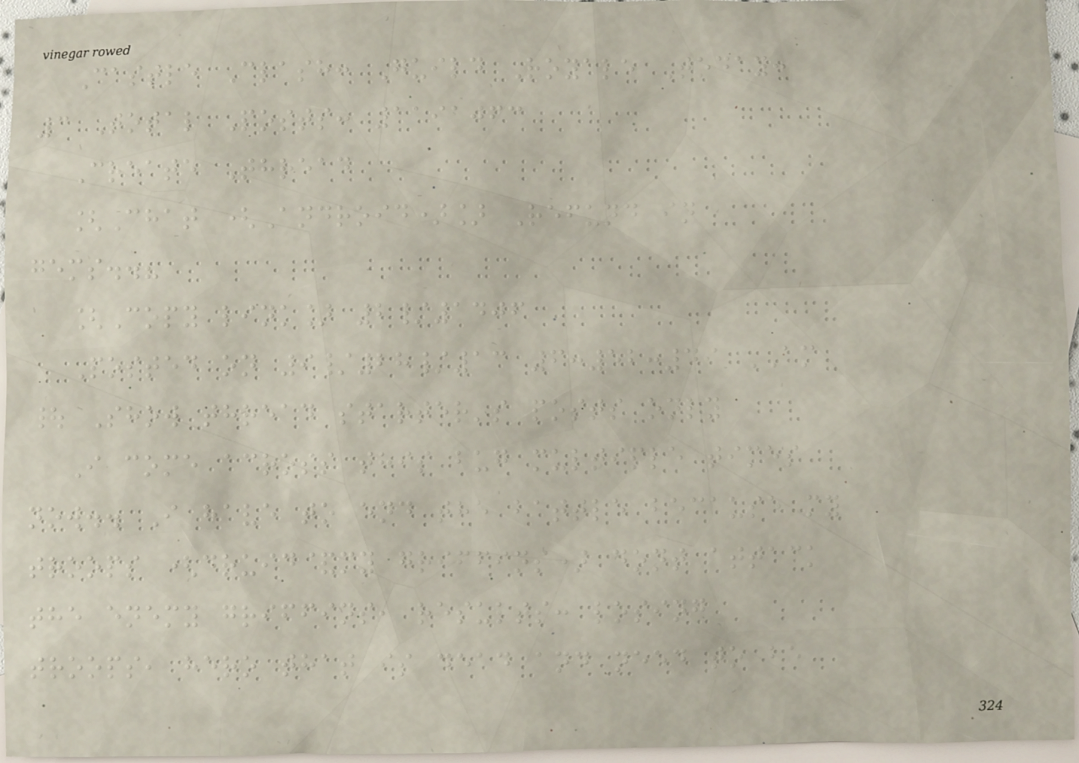Castle Clash: Guild Royale Today:
3 Total Posts: 1191063
Create Thread
[Chat (Android)] Refund in
gems..?
[Copy link] 2/1406
Posted on 9/28/13 6:52:49 AM
| Show thread starter's posts only
I come across this bug multiple times
now.. I have to end the battle because my
troops (druid&my griffins) dont attack
the enemy griffins, results: losing
troops, hero that is dead and need to be
